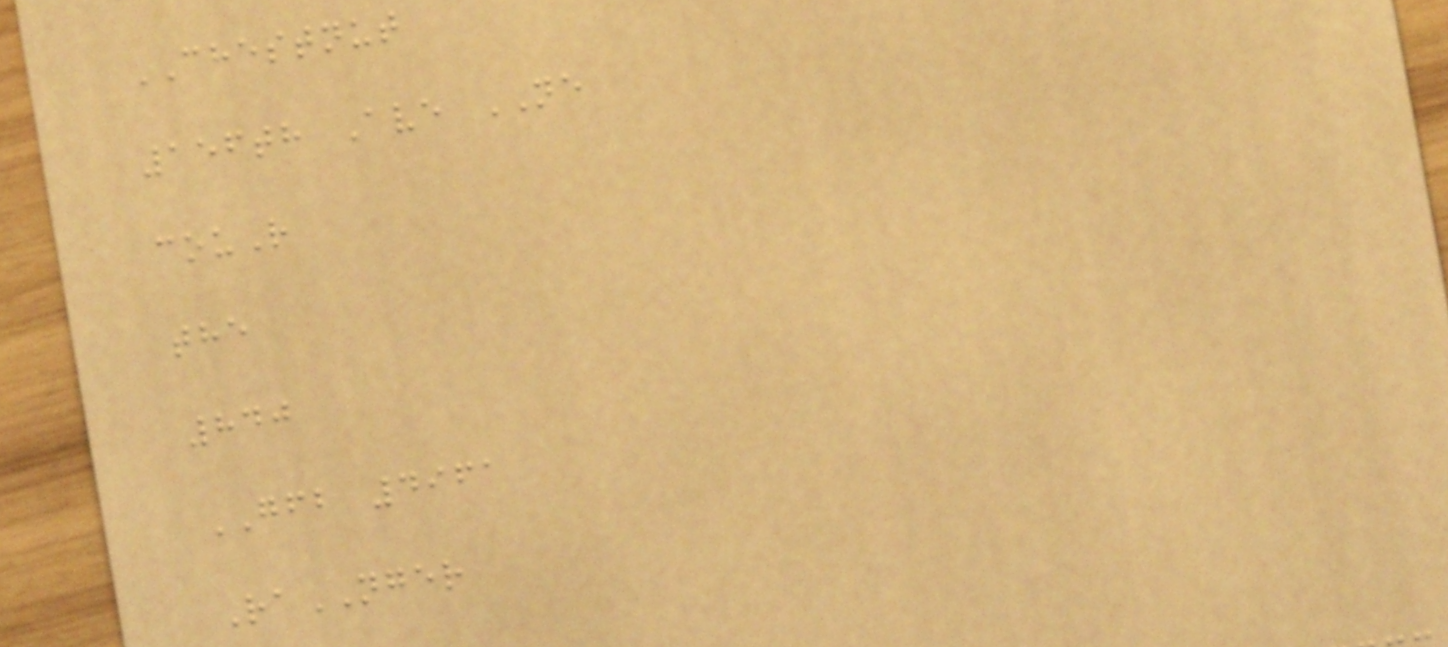CHESTNUT
156th Ave NE
couR
the
840
GFB 4961
RaNGER
